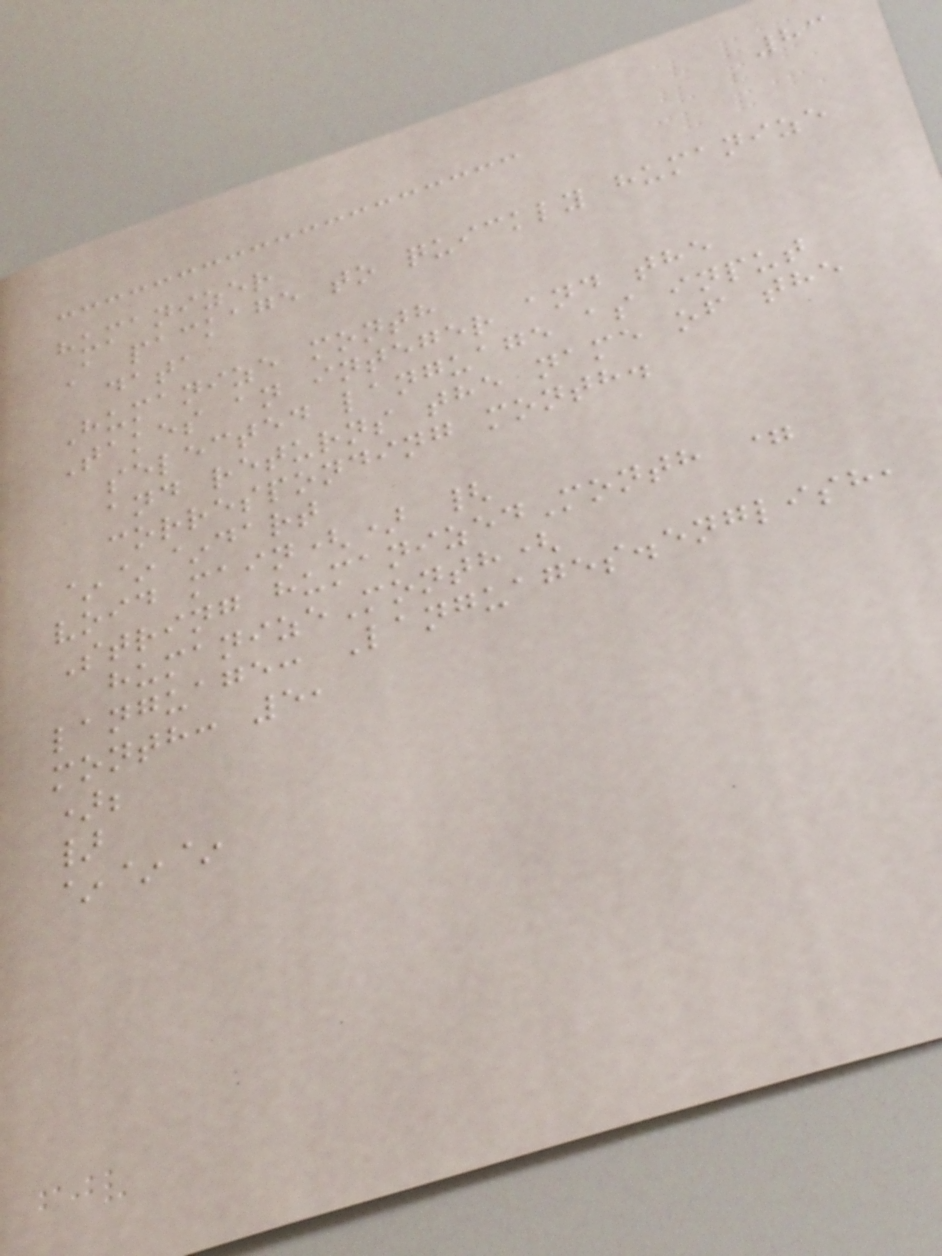83
humanizer
A package to quickly humanize
data
Humanize month
Takes an integer and the
selected language as input
and returns the name of the
corresponding month.
~~~dart
void main() {
String humanizedMonth =
humanizeMonth(
language: Languages.english,
month: 5,
);
}
~~~
